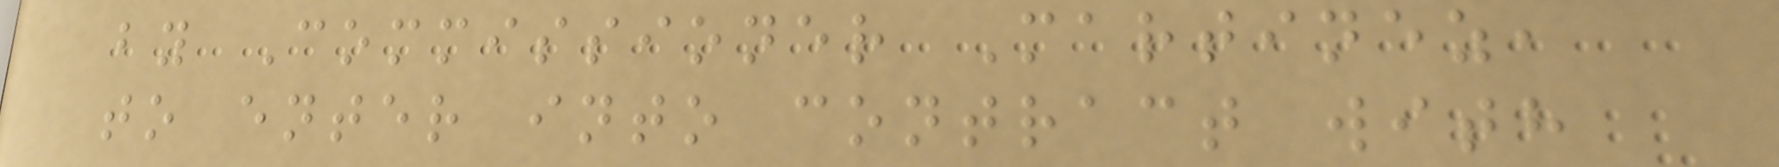by Commissioner Martinez,
to enter into contract with
